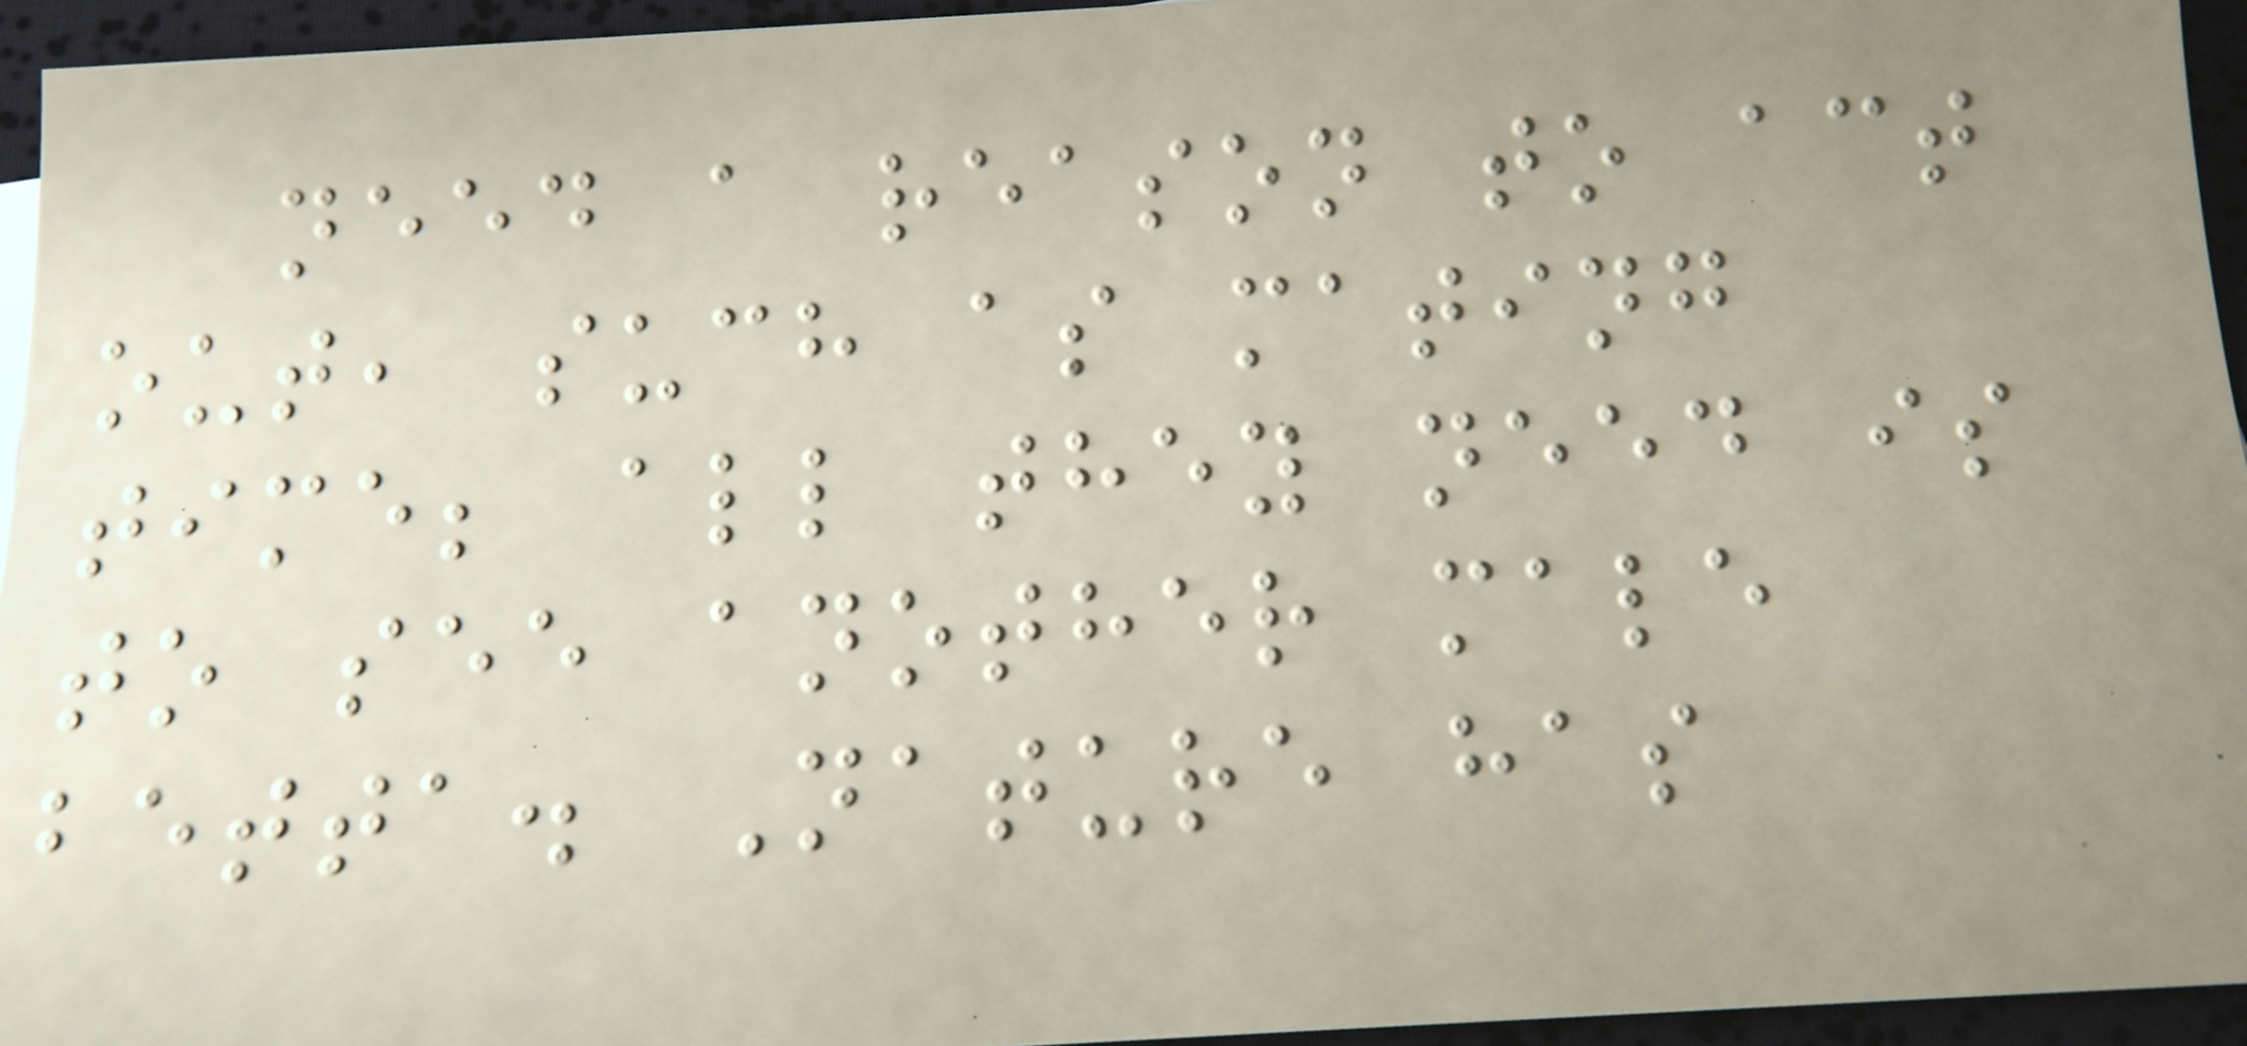need a reason to act
out, such as mating
time; all they need is
to see another male
betta. Nature has
